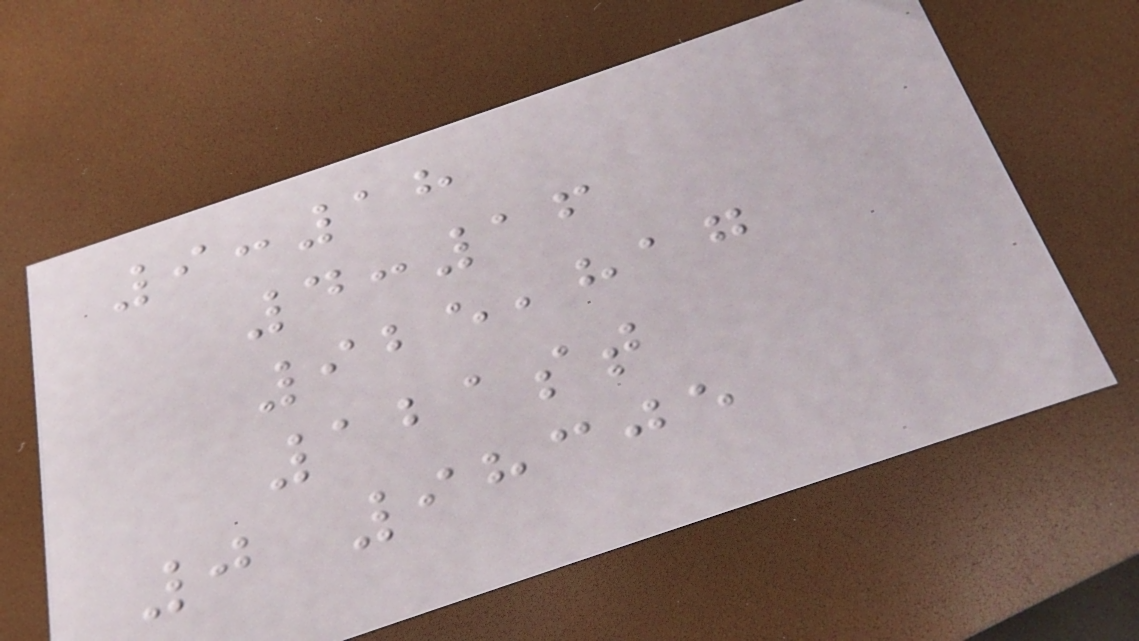9:18
4:16
925,817
121st
0 98305
